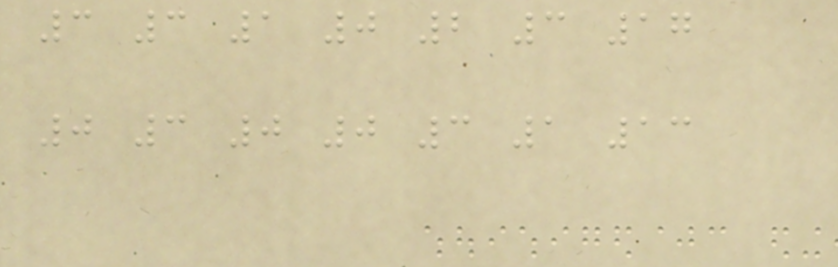3 3 1 0 2 3 17
0 3 0 0 3 1 13
